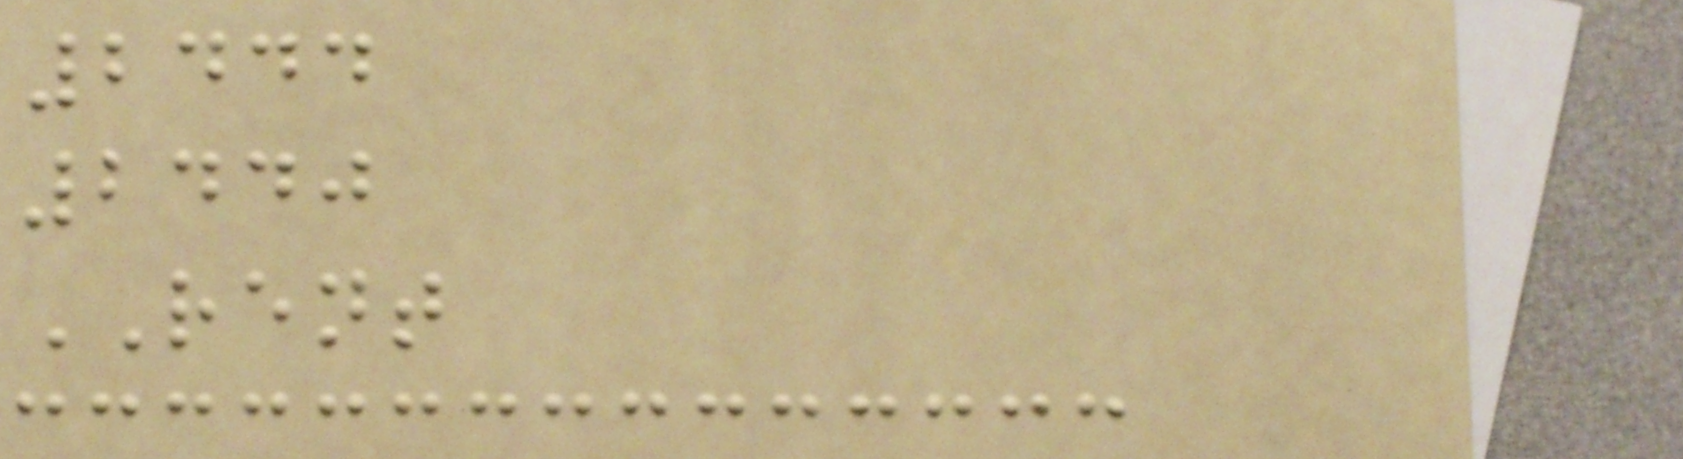2444
2440
RENT
